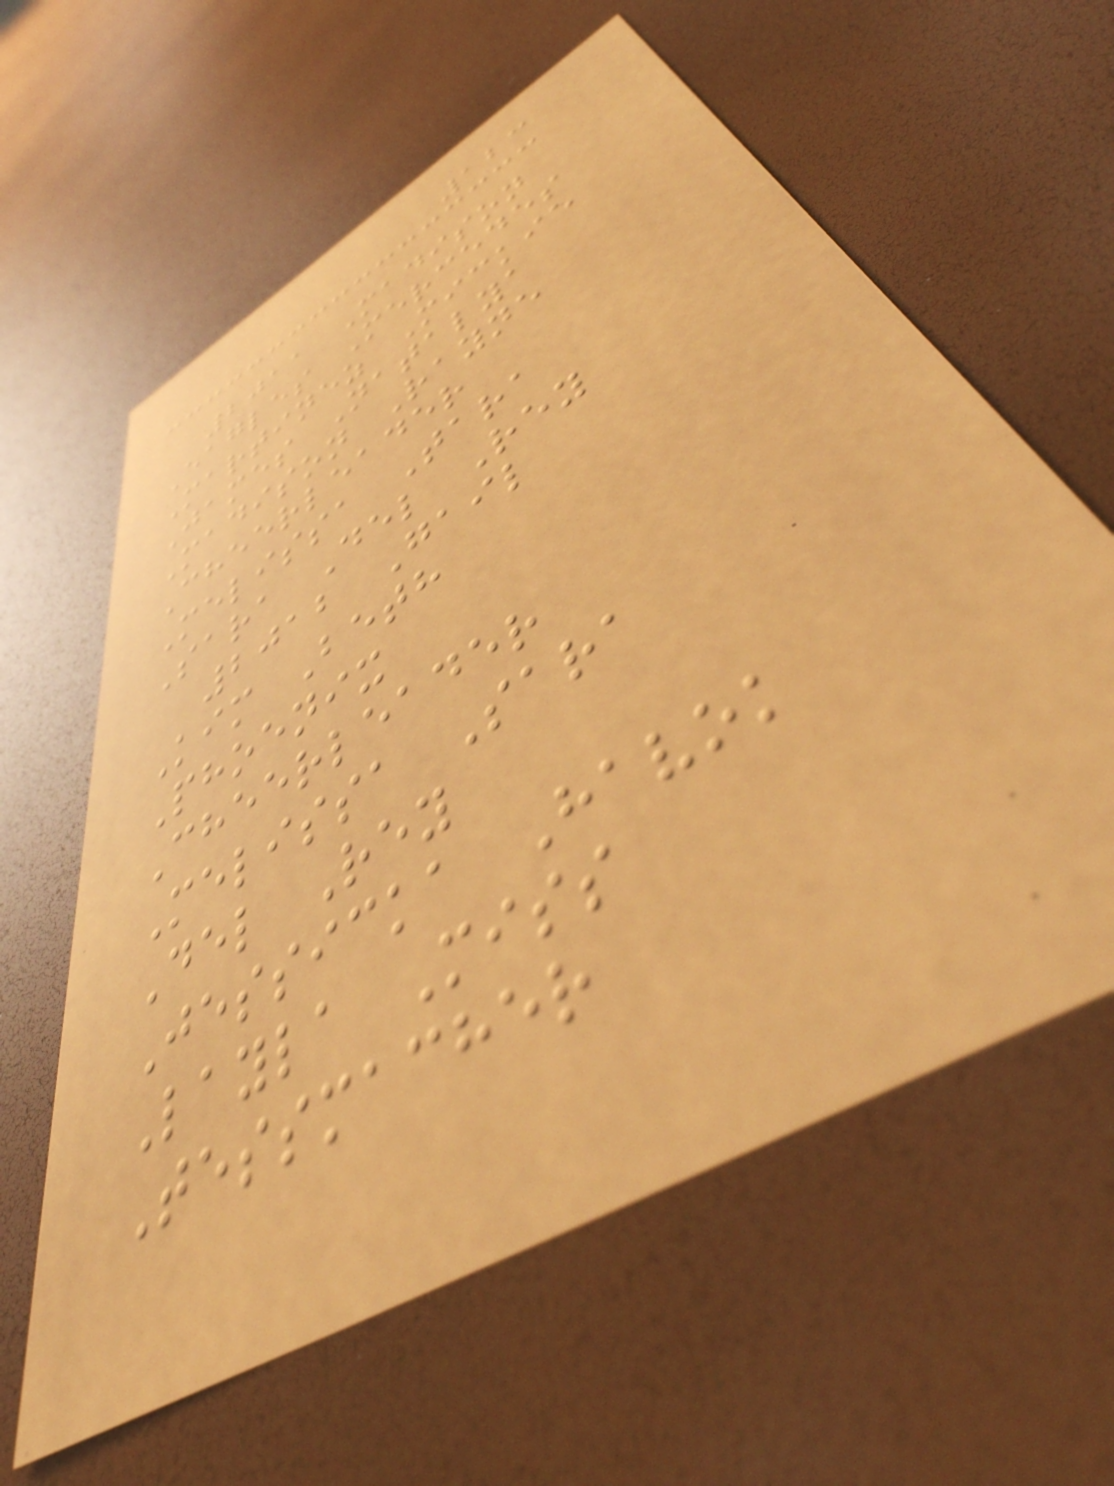123
2011 Madison
Eagles Mercedes
Martinez Mickie
James Natalya
Madison Rayne
Cheerleader
Melissa Tara
Sara Del Rey
2012 Gail
Kim Beth
Phoenix
Cheerleader
Melissa Sara
Del Rey
Jessicka Havok
Layla Miss
Tessmacher
